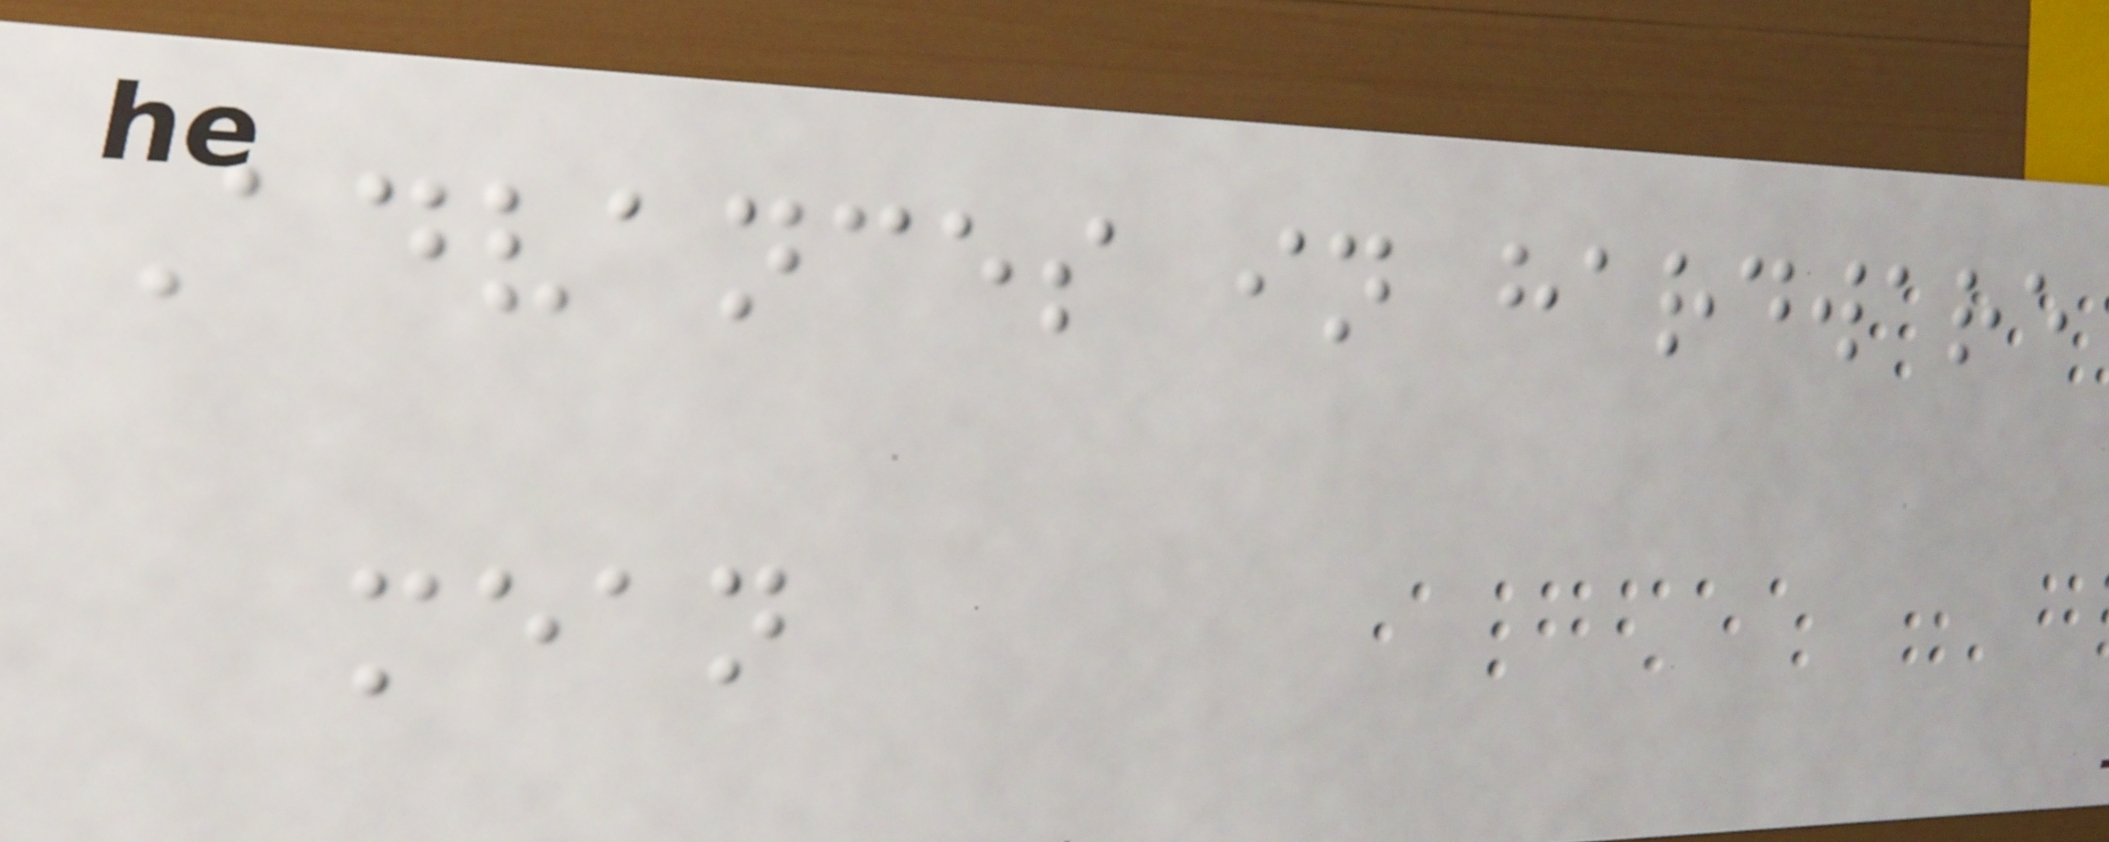Advances in hardware
mean
